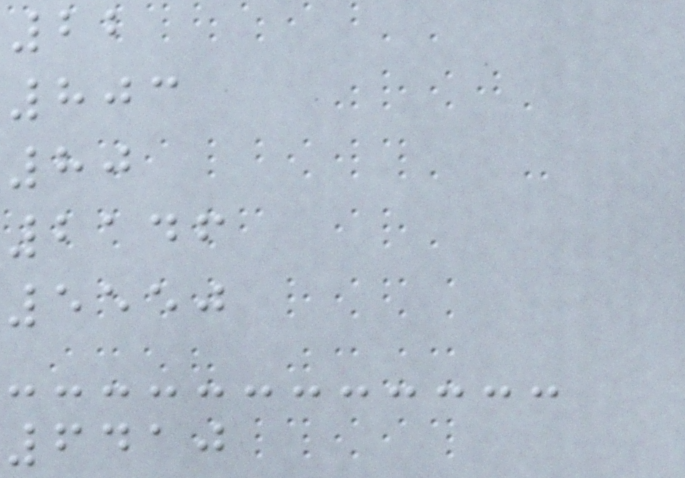22
803
80
2146
5550
6410
